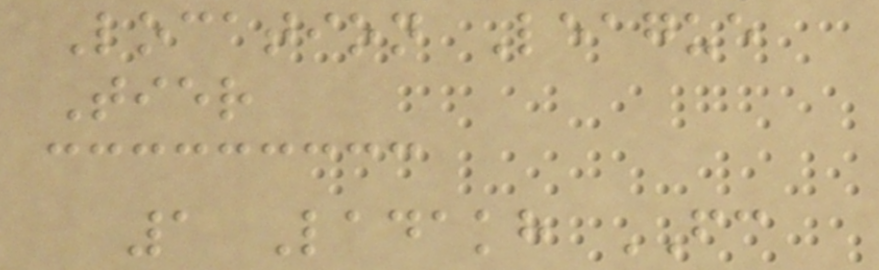Location League
Tier
1 Ladakh FC
